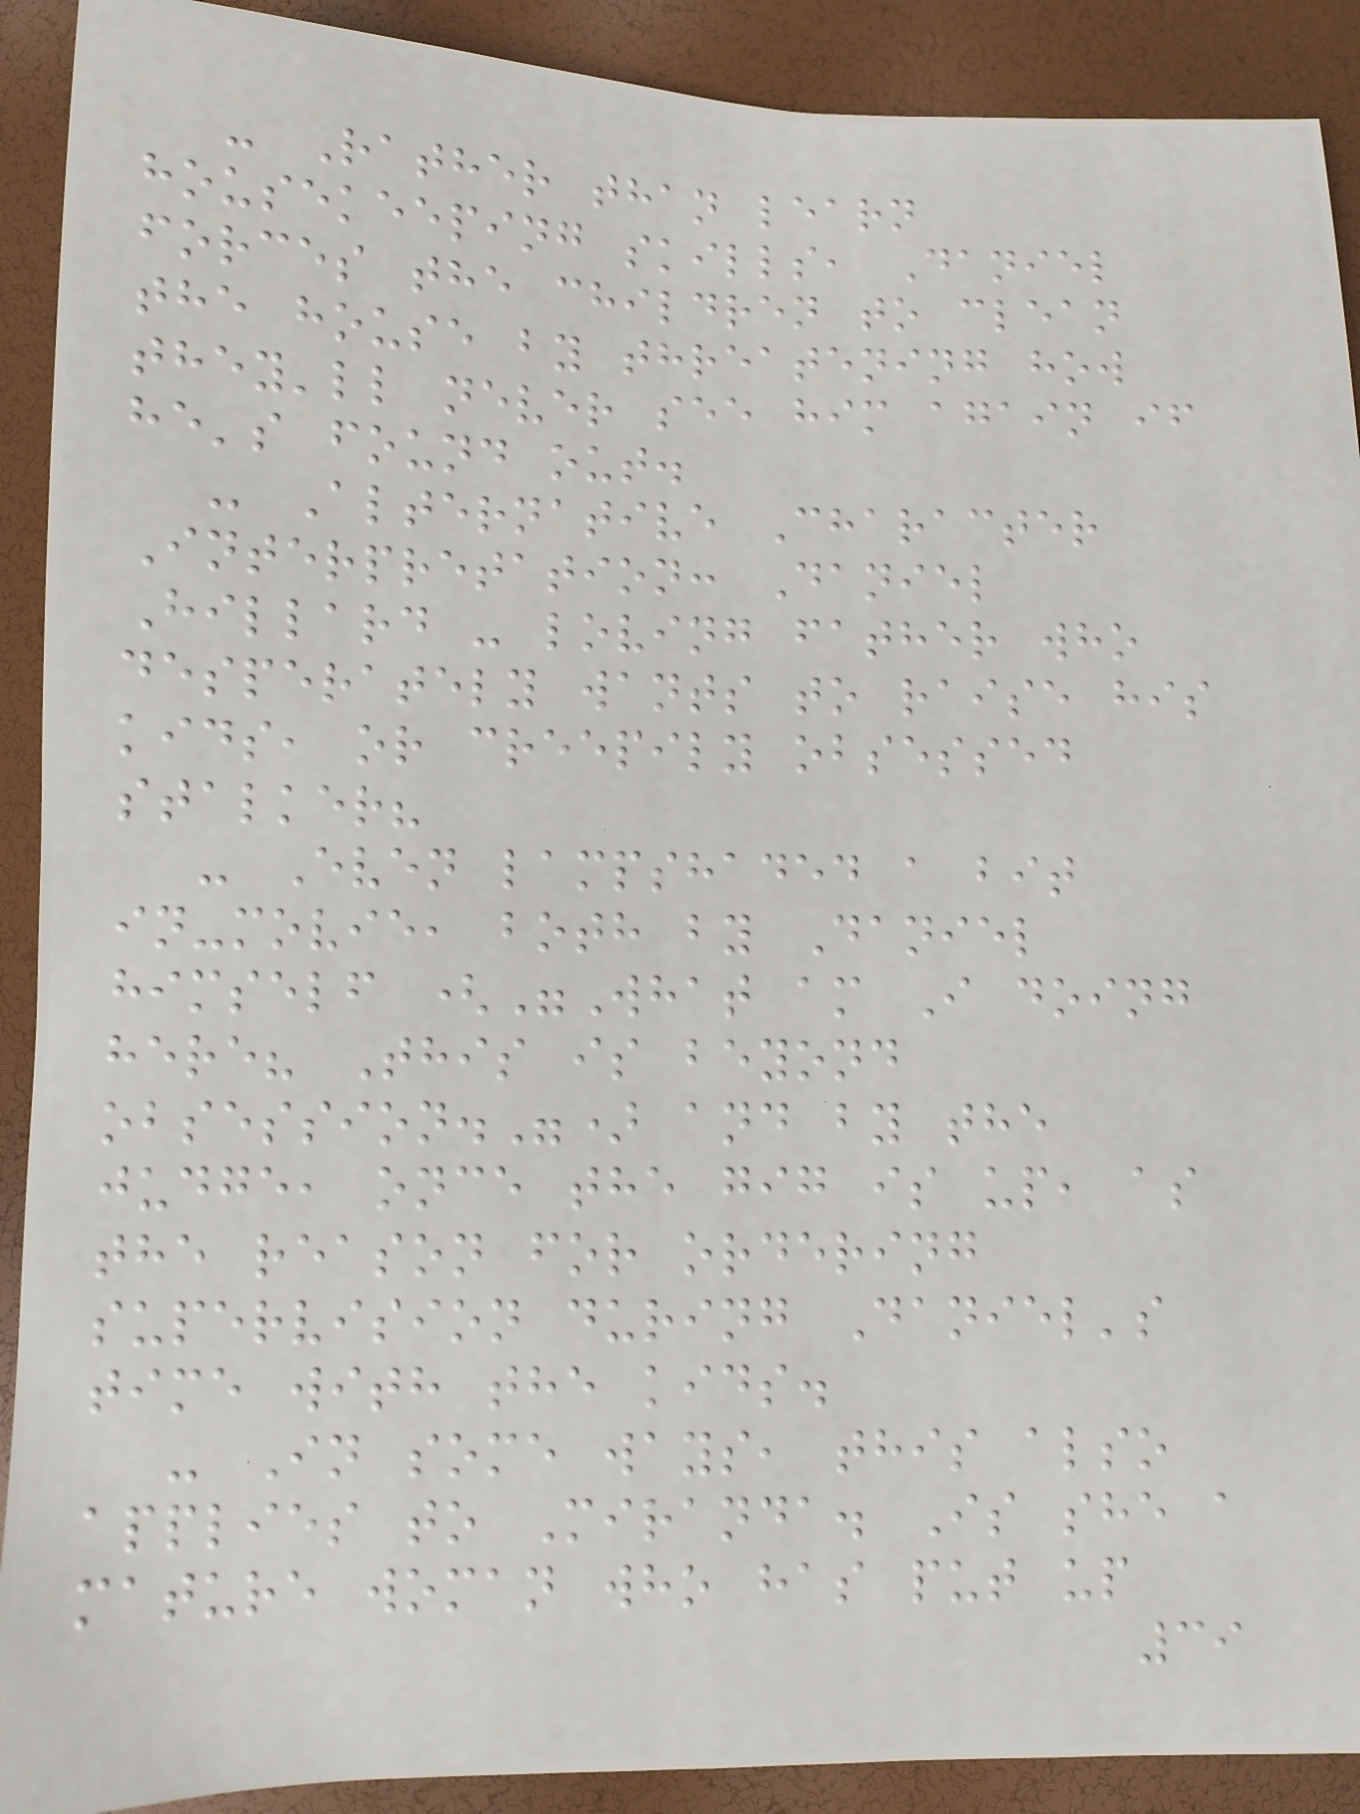- Rather than learn
housekeeping skills, Daniel
forces the children to clean
the house by threatening how
they'll never see him again if
he's found out.
- Alternative Character
Interpretation: Daniel
Hillard - loving father who
desperately wants to raise his
kids, or creepily obsessed
stalker?
- Even lampshaded a bit
in-movie, both by Daniel
himself ("What am I doing
here? This is beyond
obsession.") and by the
judge, once the gig is up, as
the reason for ordering
supervision during Daniel's
time with the kids.
- In some ways, this also
applies to Miranda. Is she a
mature woman who has put up
39
